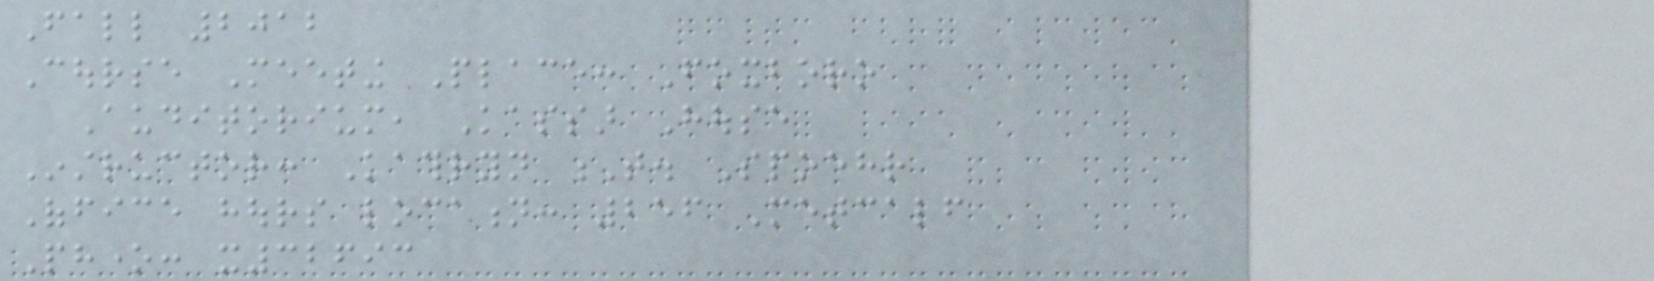Fall 2012
Course Meeting Place: Foxboro
Auditorium, Kassar House
Instructor: Kathryn T. Spoehr
Office hours location: 256 Metcalf
Phone: x32693
